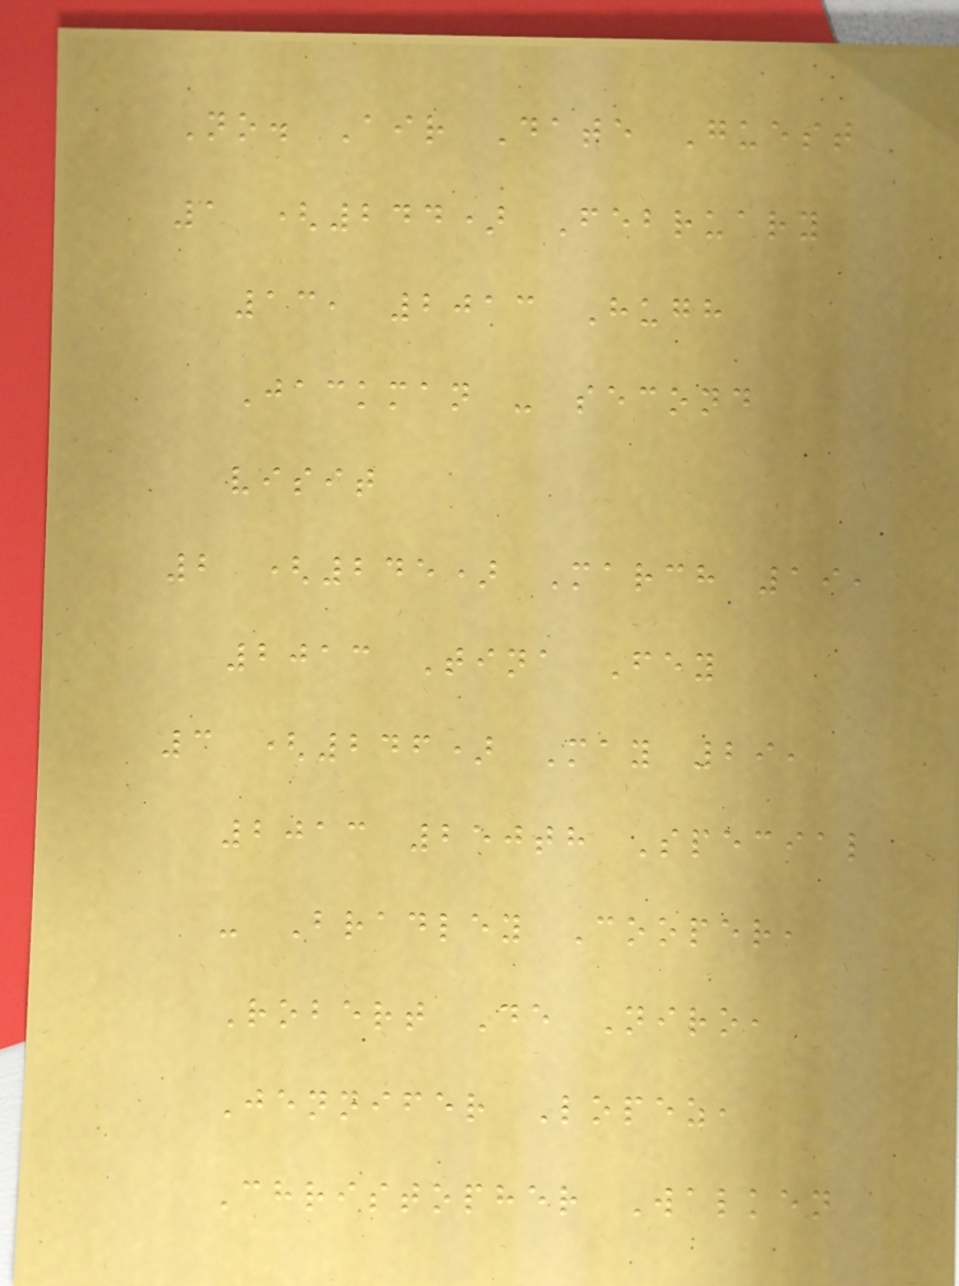No. Air Date Guest
1 (244) February
13, 2013 Hugh
Jackman - second
visit
2 (245) March 19,
2013 Tina Fey
3 (246) May 29,
2013 250th Special
- Bradley Cooper,
Robert De Niro,
Jennifer Lopez,
Christopher Walken
